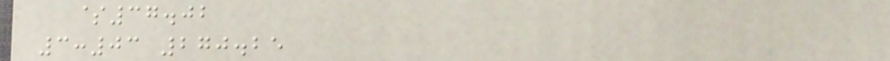$37.02
3:03 270.25
